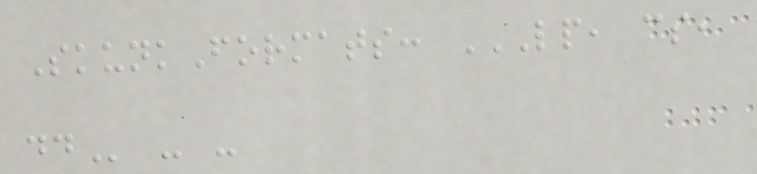SkunkFormats: LP, CS,
DD - -
